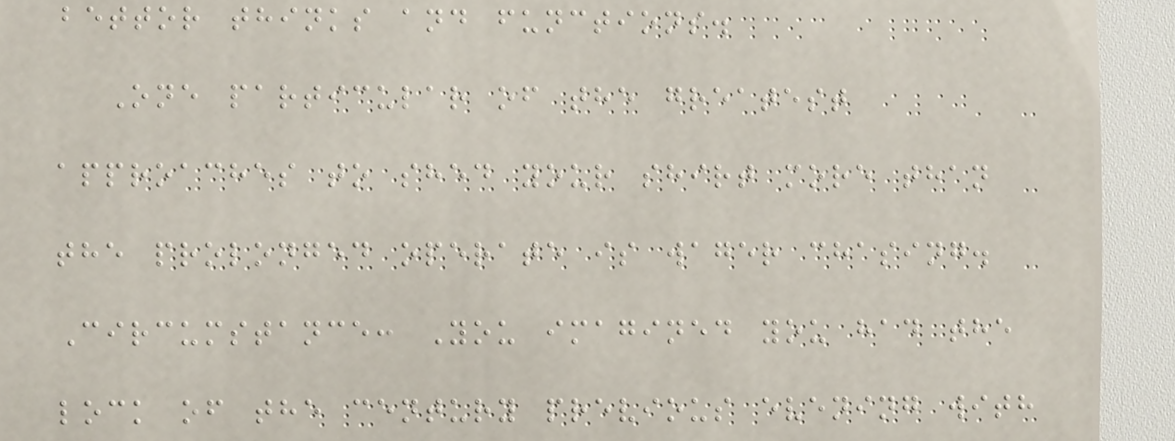bettor thinks and functions.
One particular of the greatest
approaches to shed your shirt more than
the prolonged operate is wager chasing.
Circumstance: You imagined you had the
lock of the century previous evening with
